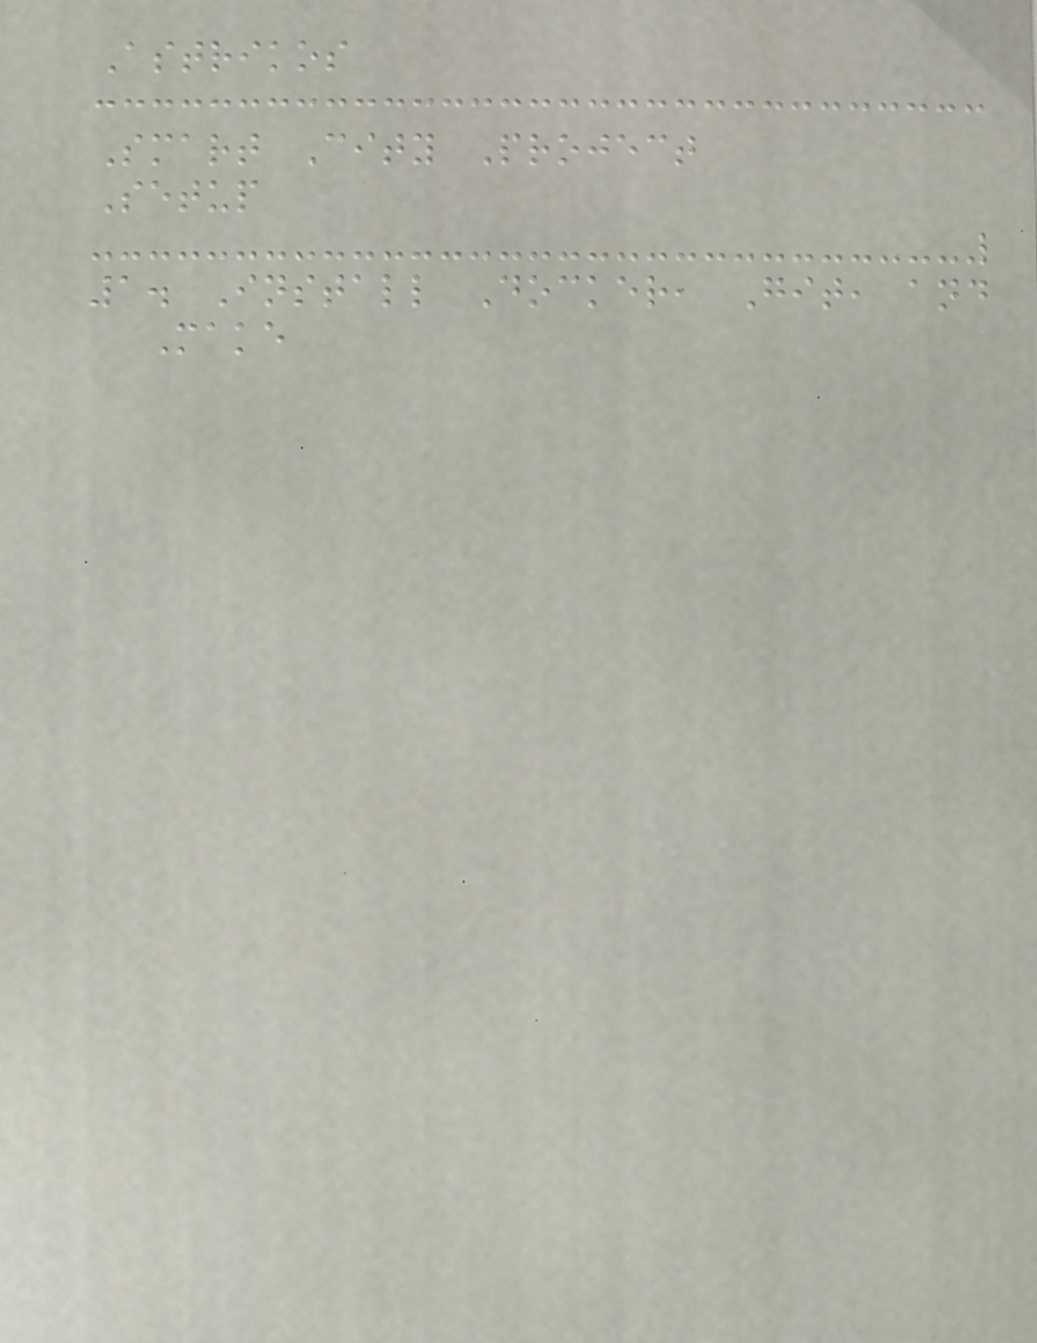Astrikos
Smart City Project
Setup
1. Install Docker, Git, and
Make
